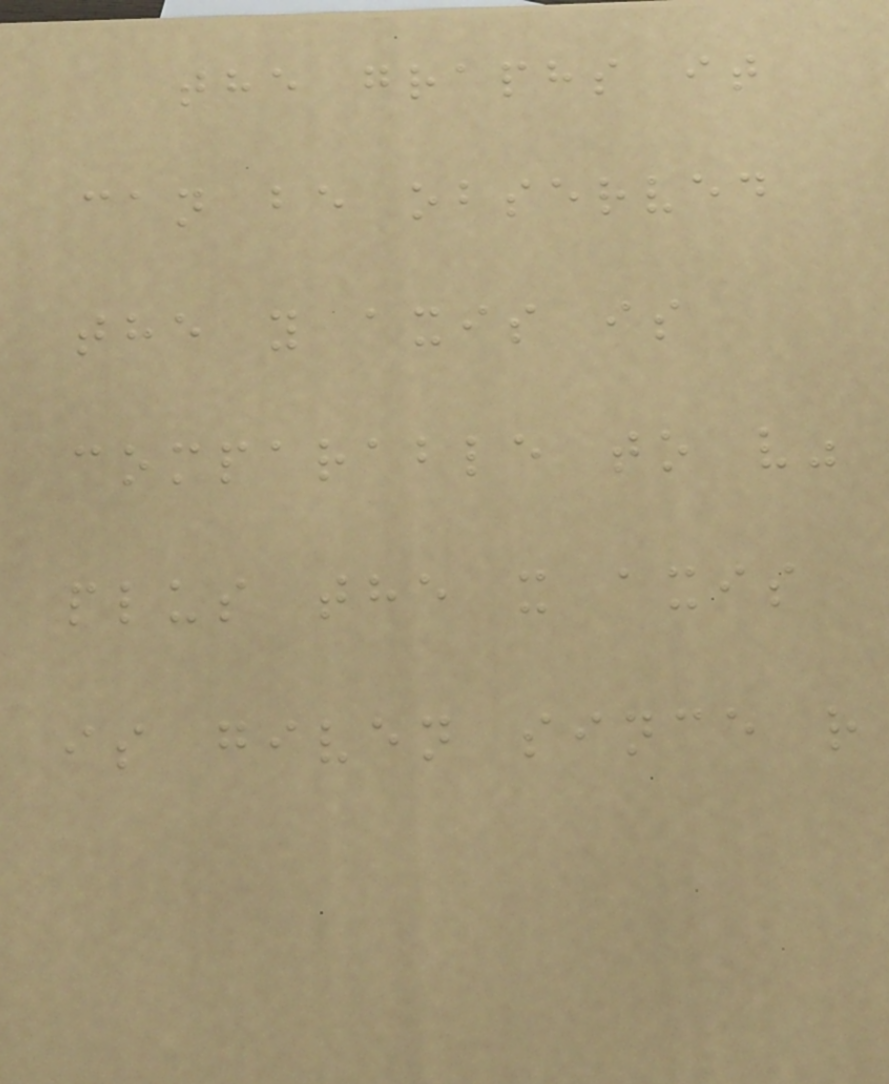the graphs it
can be observed
the y axis is
comparable to v"
plus the x axis
is given since r
